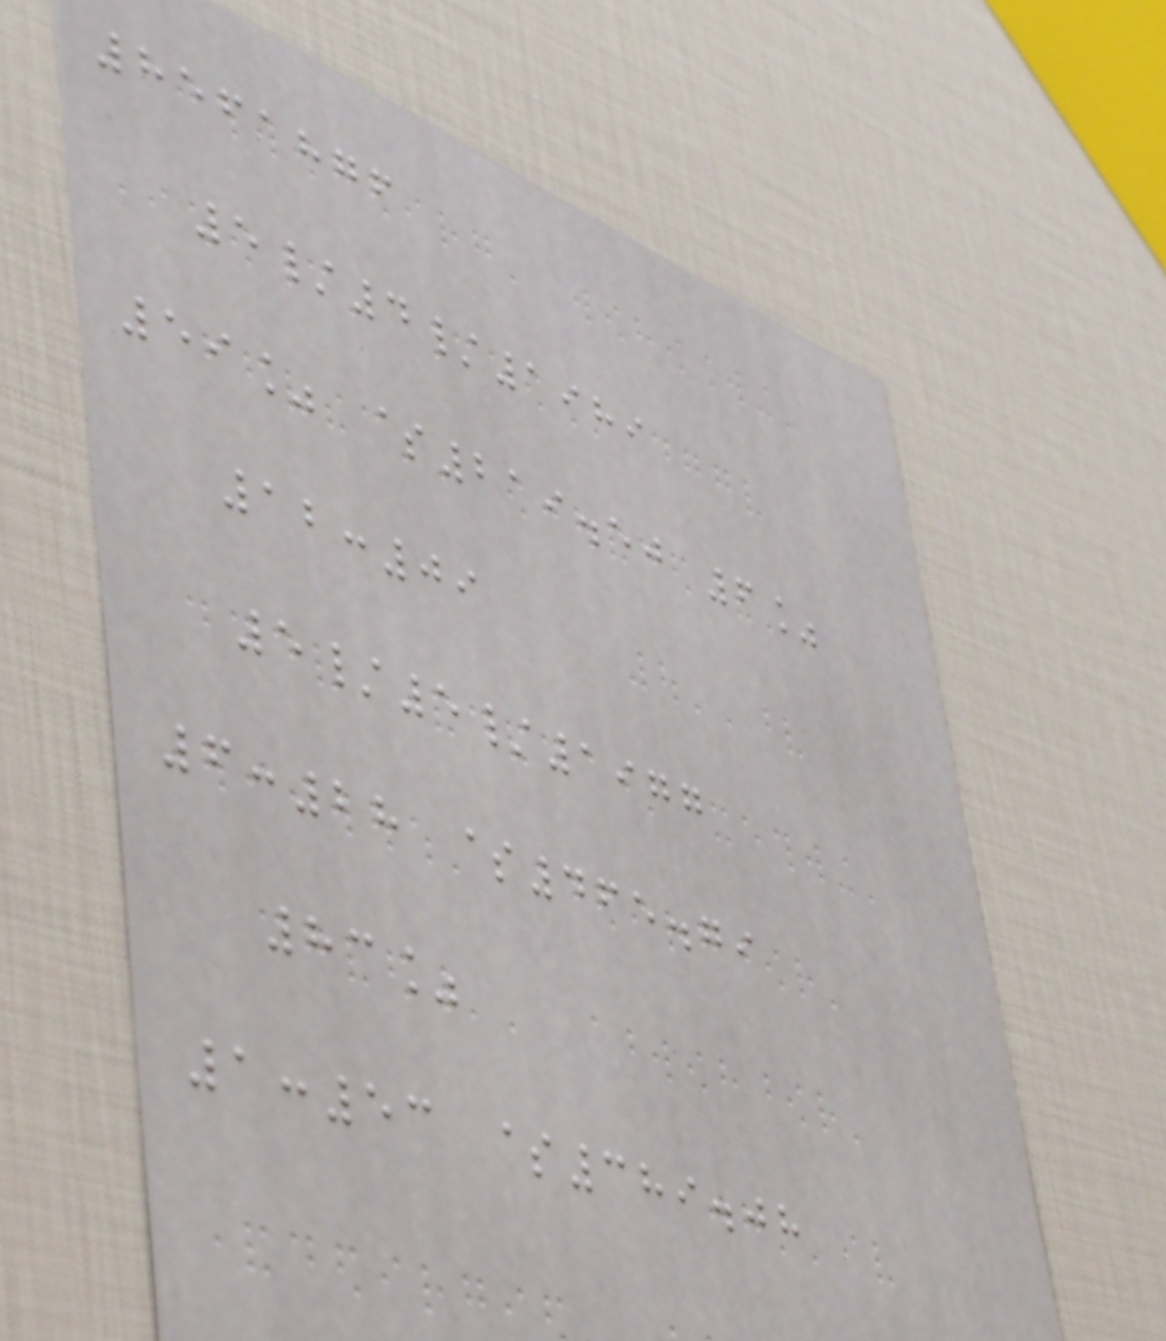8561876
5/4/1989
59% $219.50 6%
12:09
5/5/1977
6:28 $465.79
83%
1:53 $389.08
